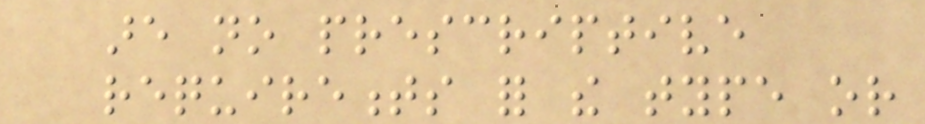are no prescriptive
requirements for the type or
